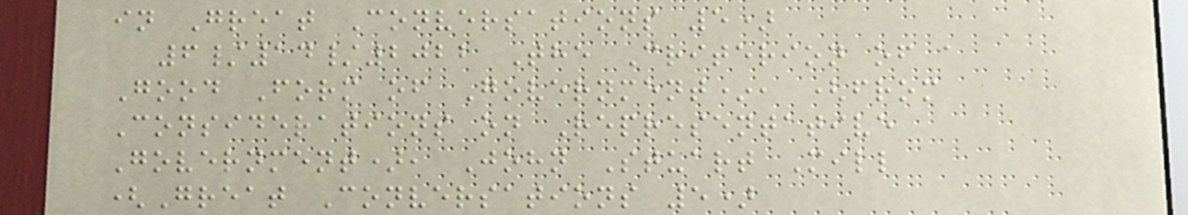in Great Conversations 5)
6/14/2022 The Criterion of a
Good Form of Government*, (from
Considerations on Representative
Government), John Stuart Mill
(Great Conversations 5)
